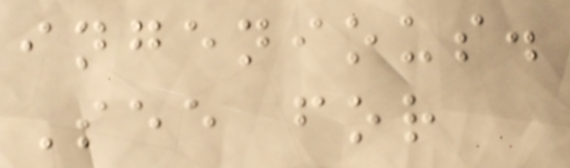ingenious.
See for
